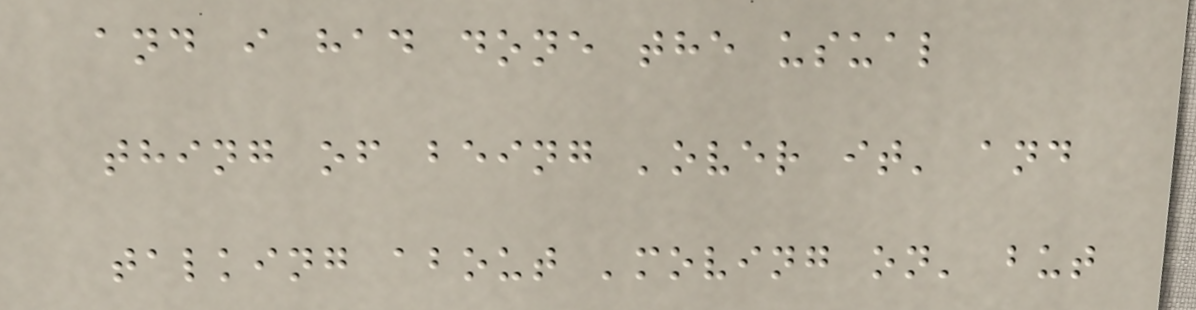and i had done the usual
thing of being 'over it' and
talking about 'moving on' but
